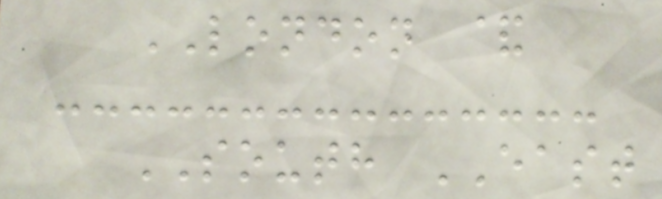LONDON &
SOUTH EAST
